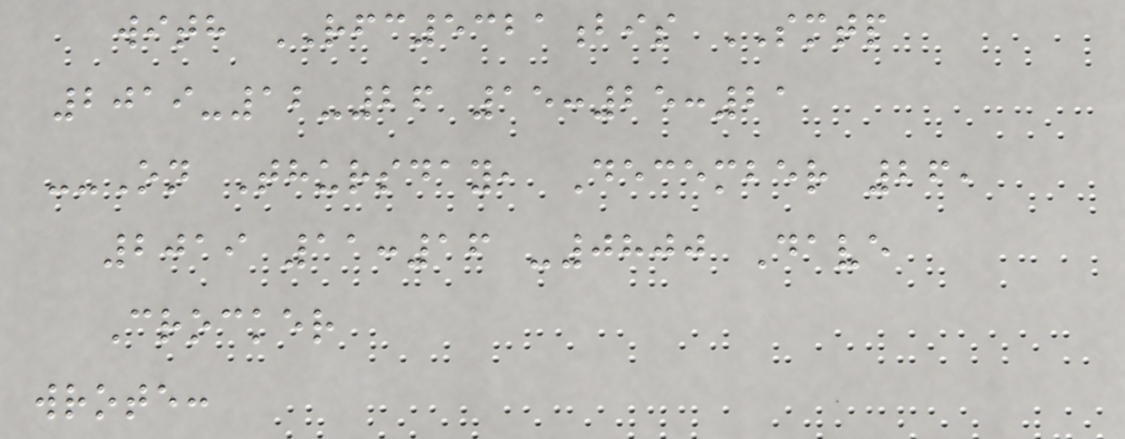with RFC5321bis SMTP
2019-12-26 15:25:21
--On Thursday, December 26,
2019 11:16 -0800 Dave
Crocker
wrote:
